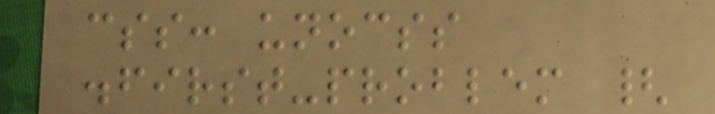css: unocss
.first-problem {
